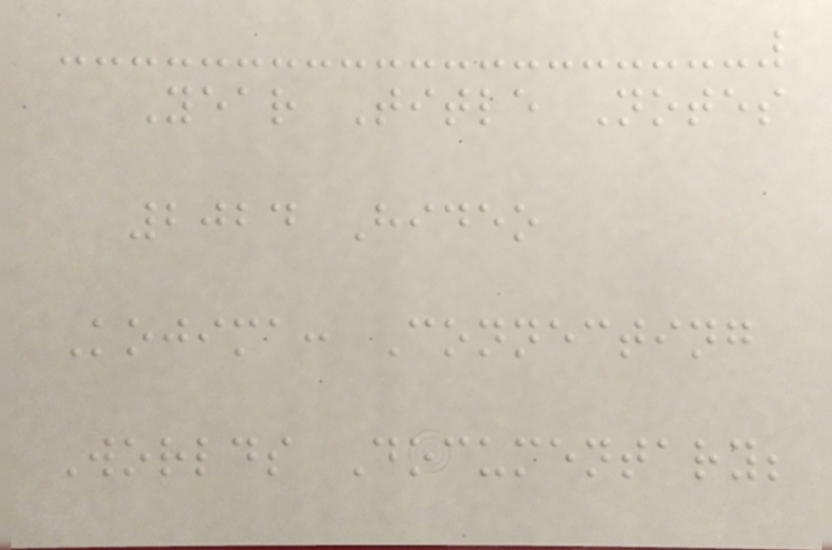Year Title Notes
2024 Hideo
Kojima: Connecting
Worlds Documentary;
